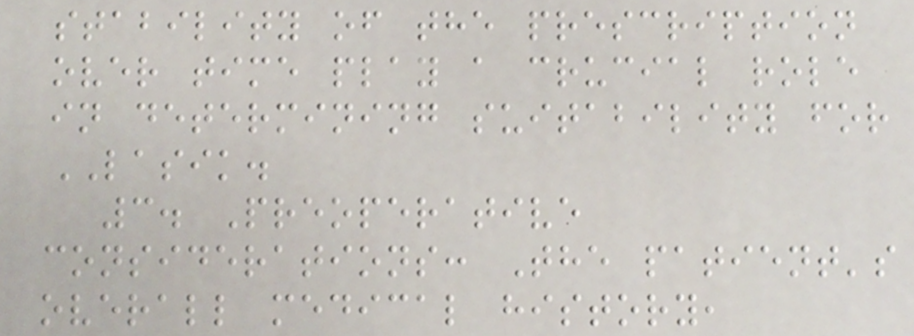stability of the prescription
over time play a crucial role
in determining suitability for
LASIK.
3. Preoperative
considerations: The patient's
overall medical history,
